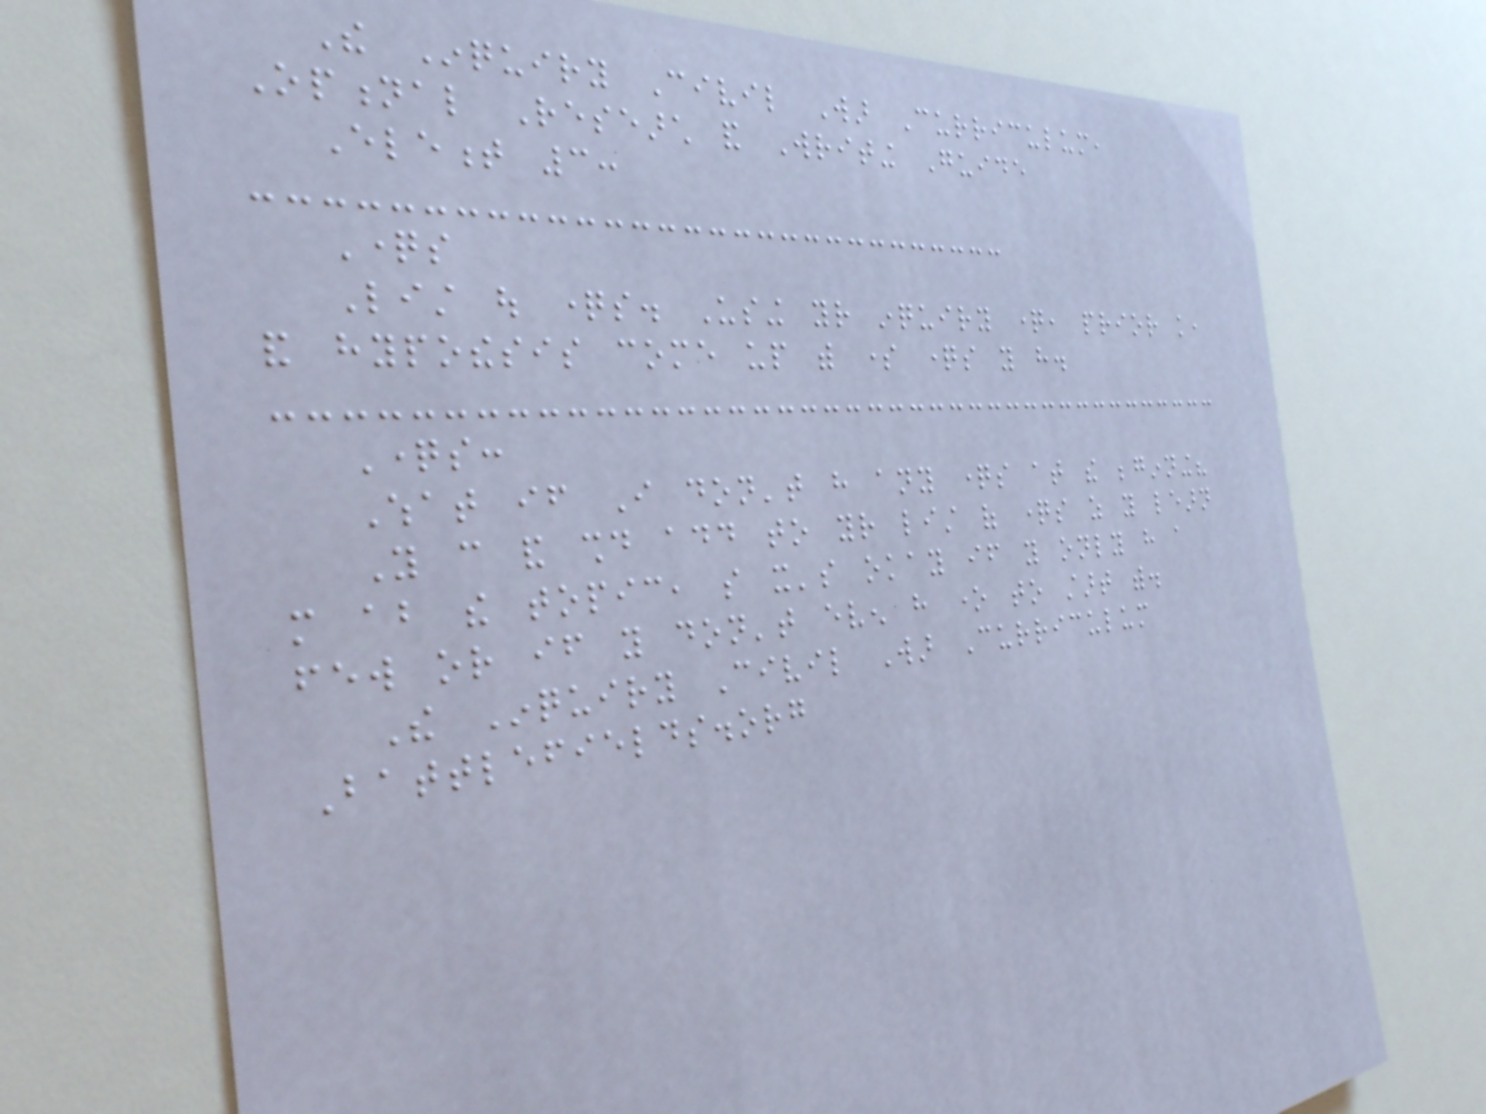The Inquiry Civil War Curriculum,
Optional Research and Writing Guide
Element 3:
Questions
List out questions. Using your inquiry question, prior knowledge,
and hypothesis come up with some questions you have.
Questions:
What if I don't have any questions at the beginning?
You can and should add to your list of questions as you learn
more about the topic, so it's okay if you only have a
few or if you don't even have one to start with.
The Inquiry Civil War Curriculum
Battlefields.org
